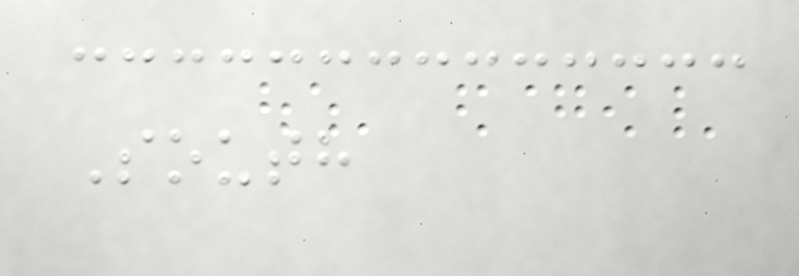South
